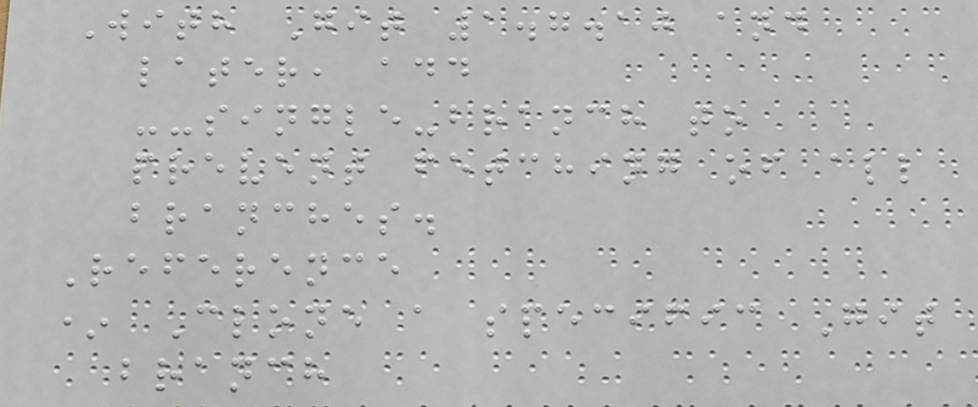With Git 1.7.10 and
later, add
--single-branch to
prevent fetching of all
branches.
Reference
* Clone a specific Git
branch
